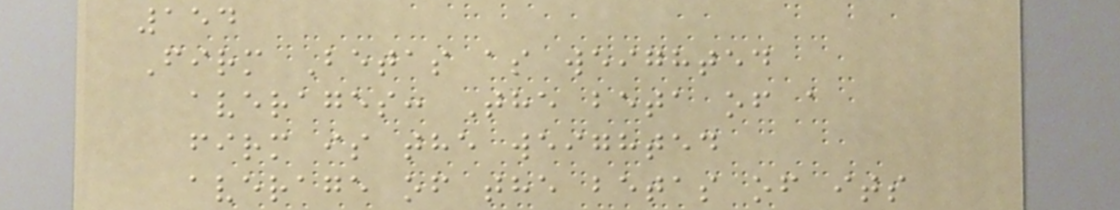154
Firm Betas as weighted
averages: The beta of a
firm is the weighted
average of the betas of its
